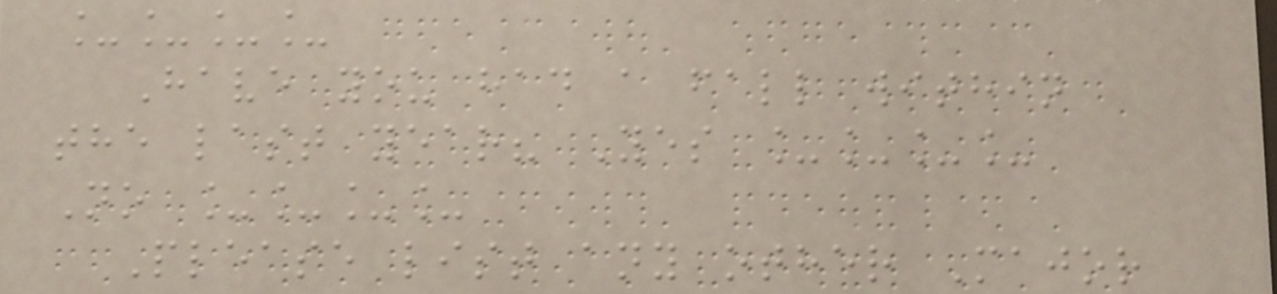____
Have you had a fall within
the last year? Yes ____
No ____
Please list any other Major
